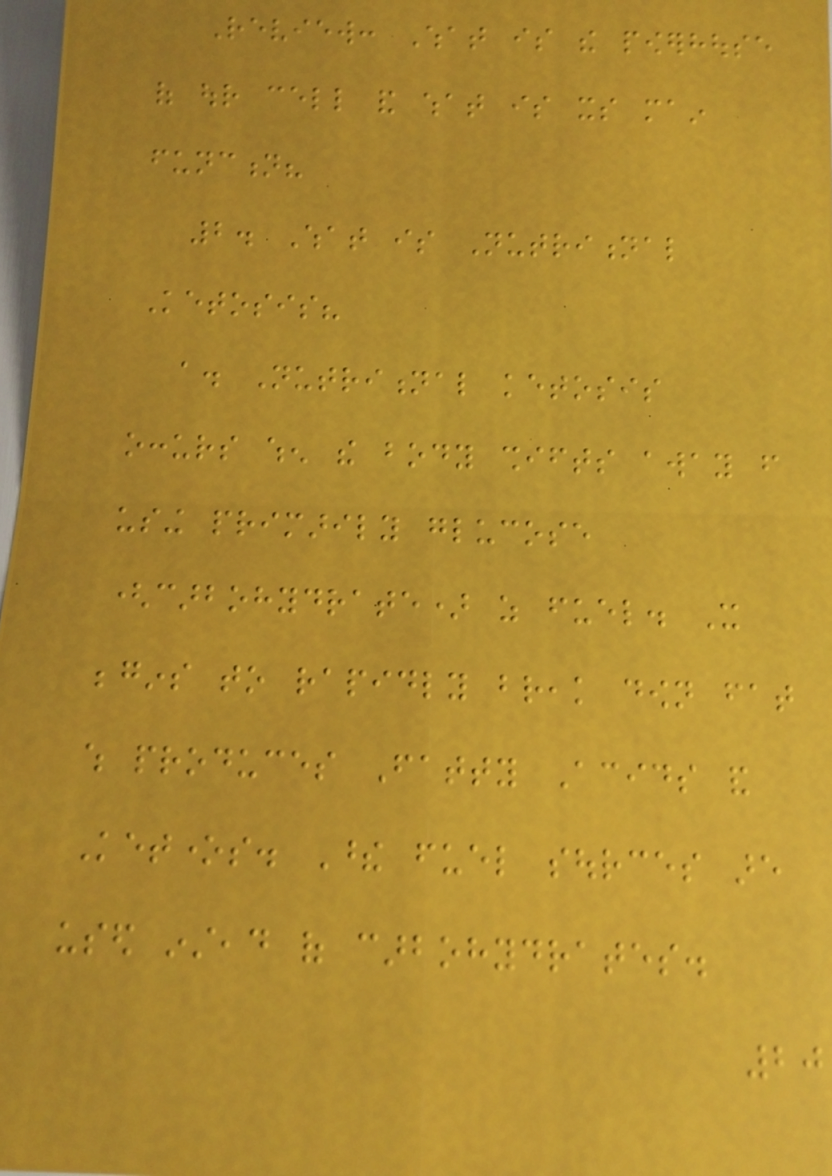Review: What is the powerhouse
of our cell and what is its main
function?
2. What is Nutritional
Ketosis?
a. Nutritional ketosis
occurs when the body shifts away from
using primarily glucose
(carbohydrate) as fuel. It
begins to rapidly break down fat
which produces Fatty Acids and
Ketones. These fuel sources are
used instead of carbohydrates.
20
